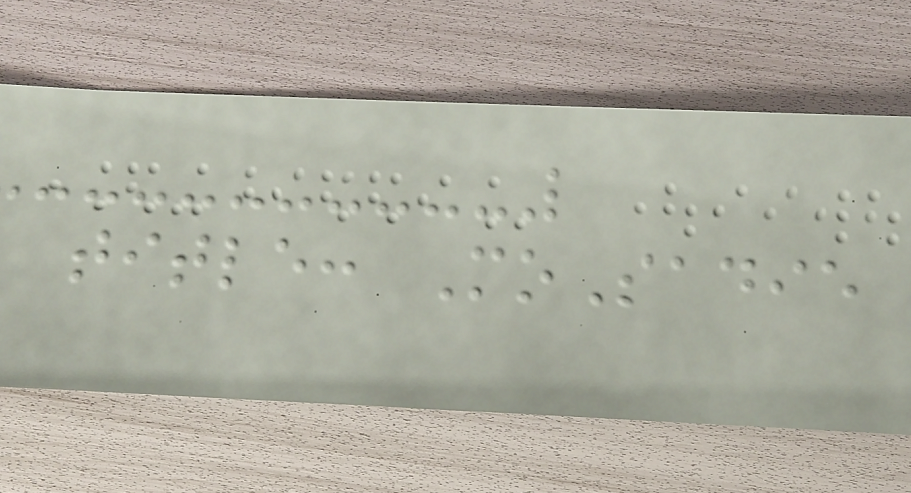title: MoSadie
